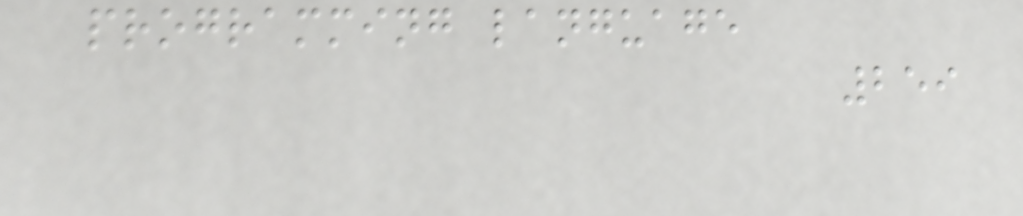programming language
259
